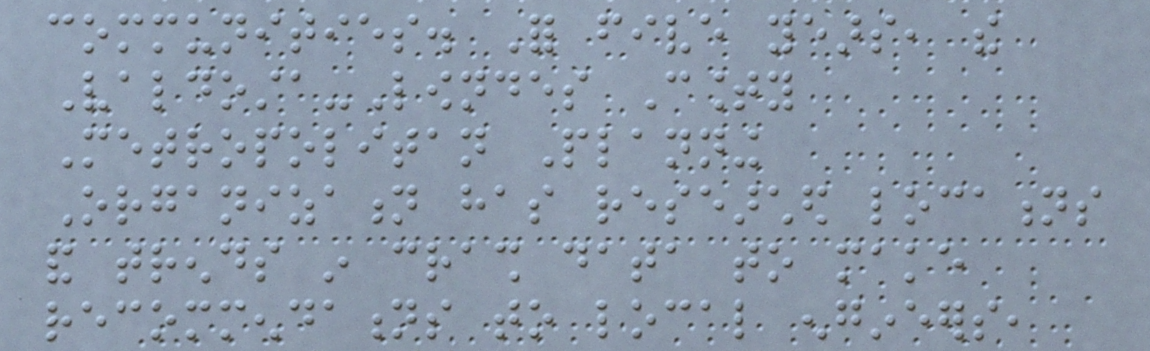communities. For five years, the
Valdosta-Lowndes County
Metropolitan Planning
Organization has researched locations
and trends in crash data to make
recommendations to local engineers,
